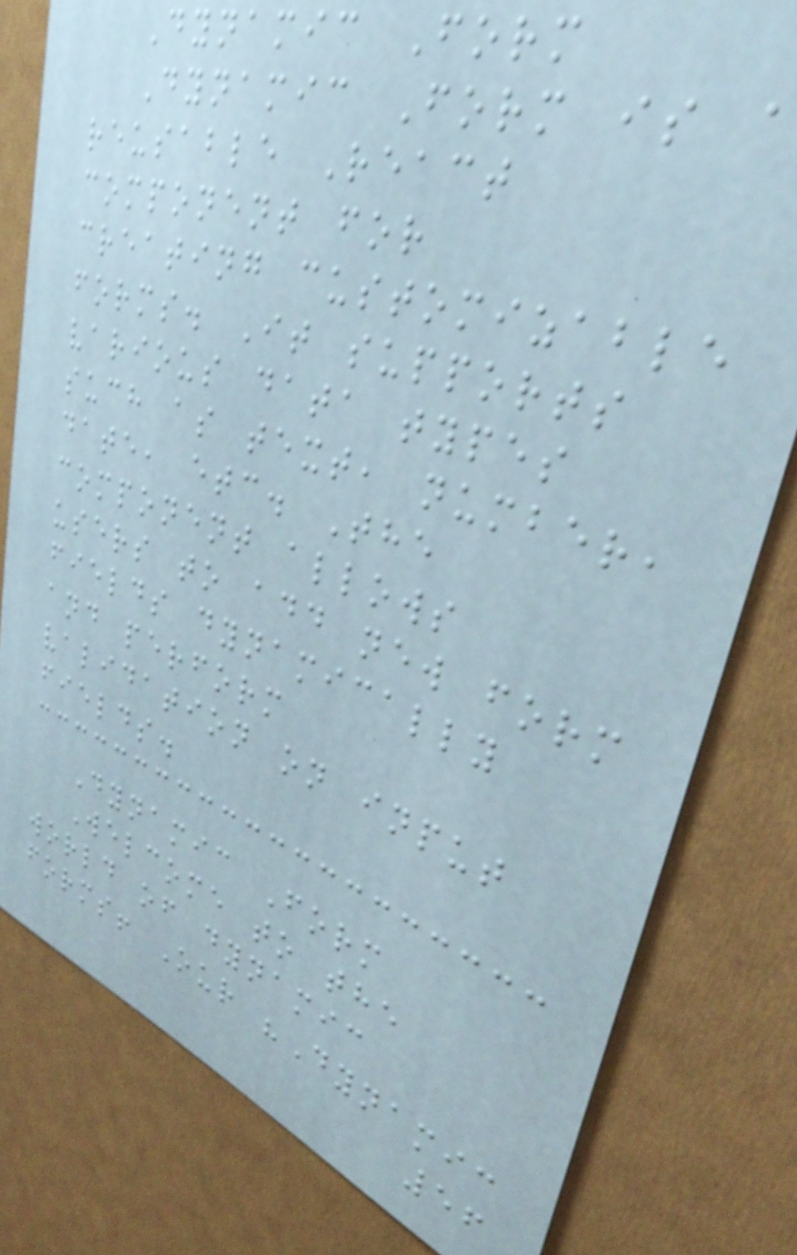Dynamic Form
Dynamic Form is a
reusable React
component for
creating customizable
forms. It supports
various data types
such as text, number,
date, etc. The
component allows
users to add new form
fields dynamically
and perform
validation on input
fields.
Dynamic Form
Welcome to the
world of dynamic
forms! Our "Dynamic
56
